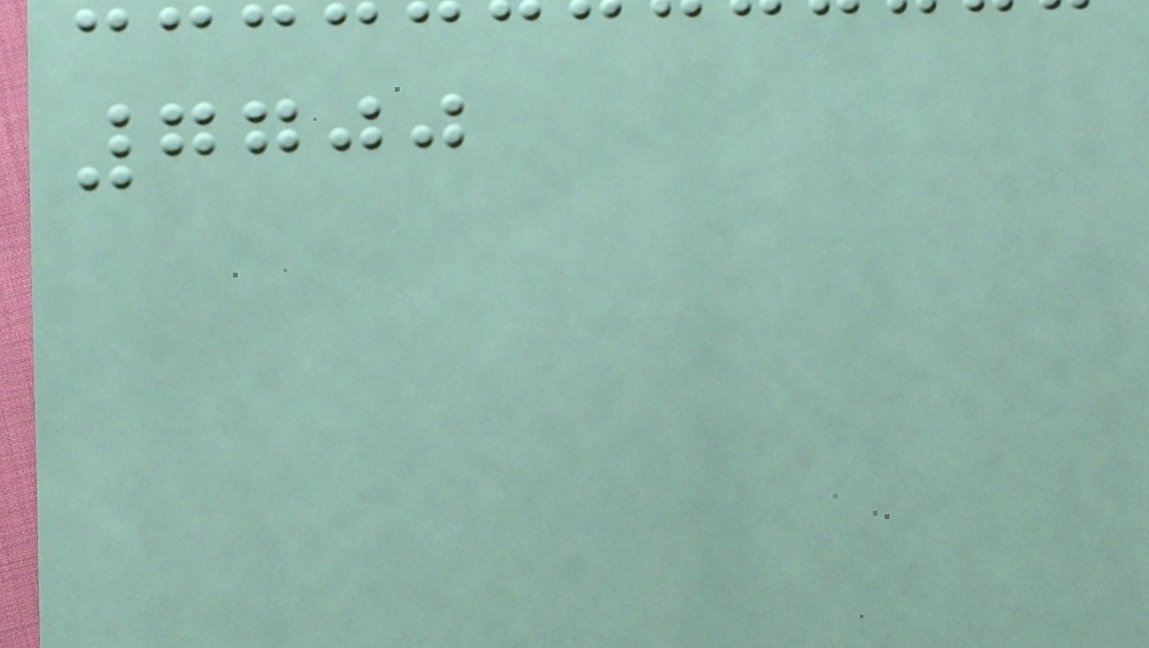7700
